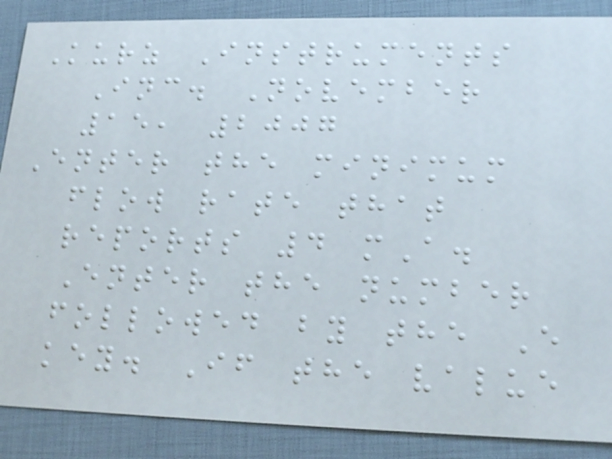Kurz Instruments
Inc. November
15, 2007
Enter the minimum
flow rate that
reports 4 mA.
Enter the number
followed by the E
key. If the value
